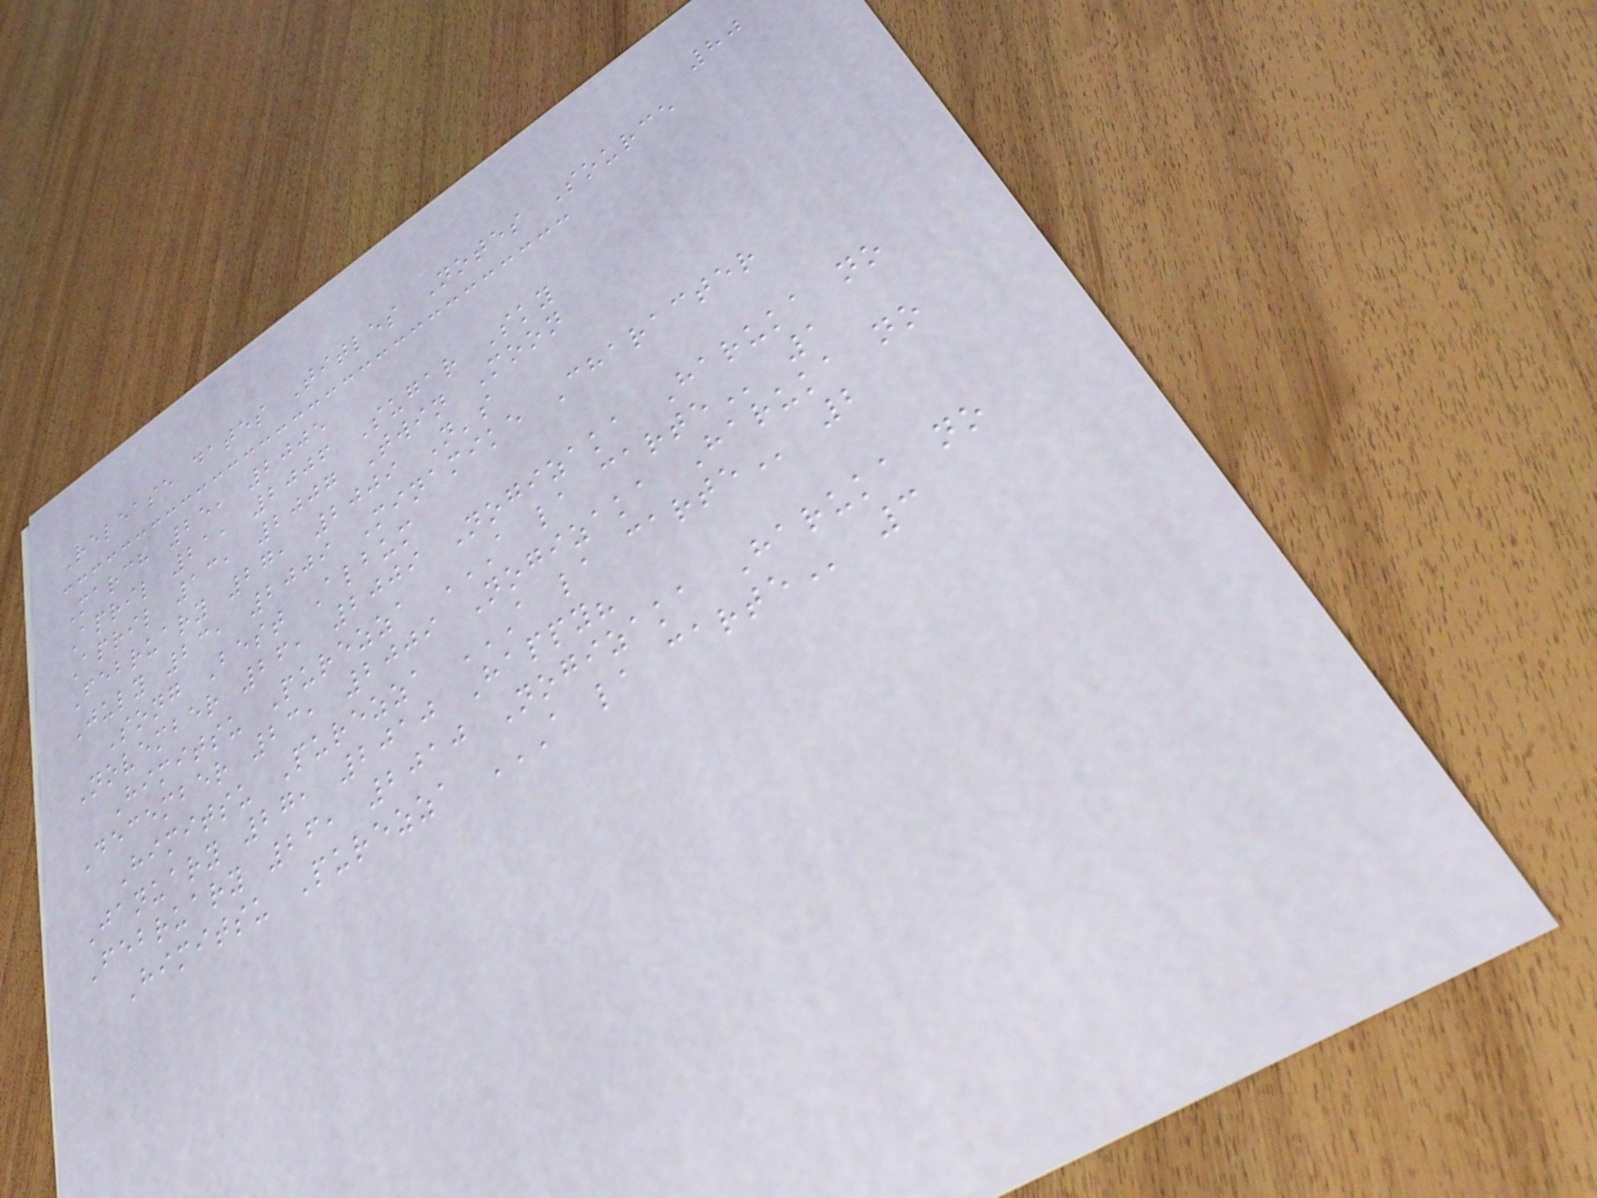80
Release dates Titles Notes Source
March 25, 2005
April 21, 2006 Sugar Sky
April 13, 2007 Twin Moon
February 27, 2009 N's
July 23, 2009 Minamike Character
Song Best Album
November 26, 2009 Nogizaka Haruka no
Himitsu Purezza A LA CARTE 1
December 23, 2009 Nogizaka Haruka no
Himitsu Purezza A LA CARTE 2
January 27, 2010 Happy?
February 26, 2010 Nogizaka Haruka no
Himitsu Purezza A LA CARTE 3
